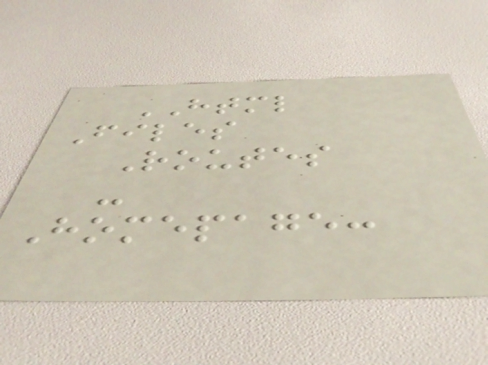HTML
Files
Routes
-
Homepage:
